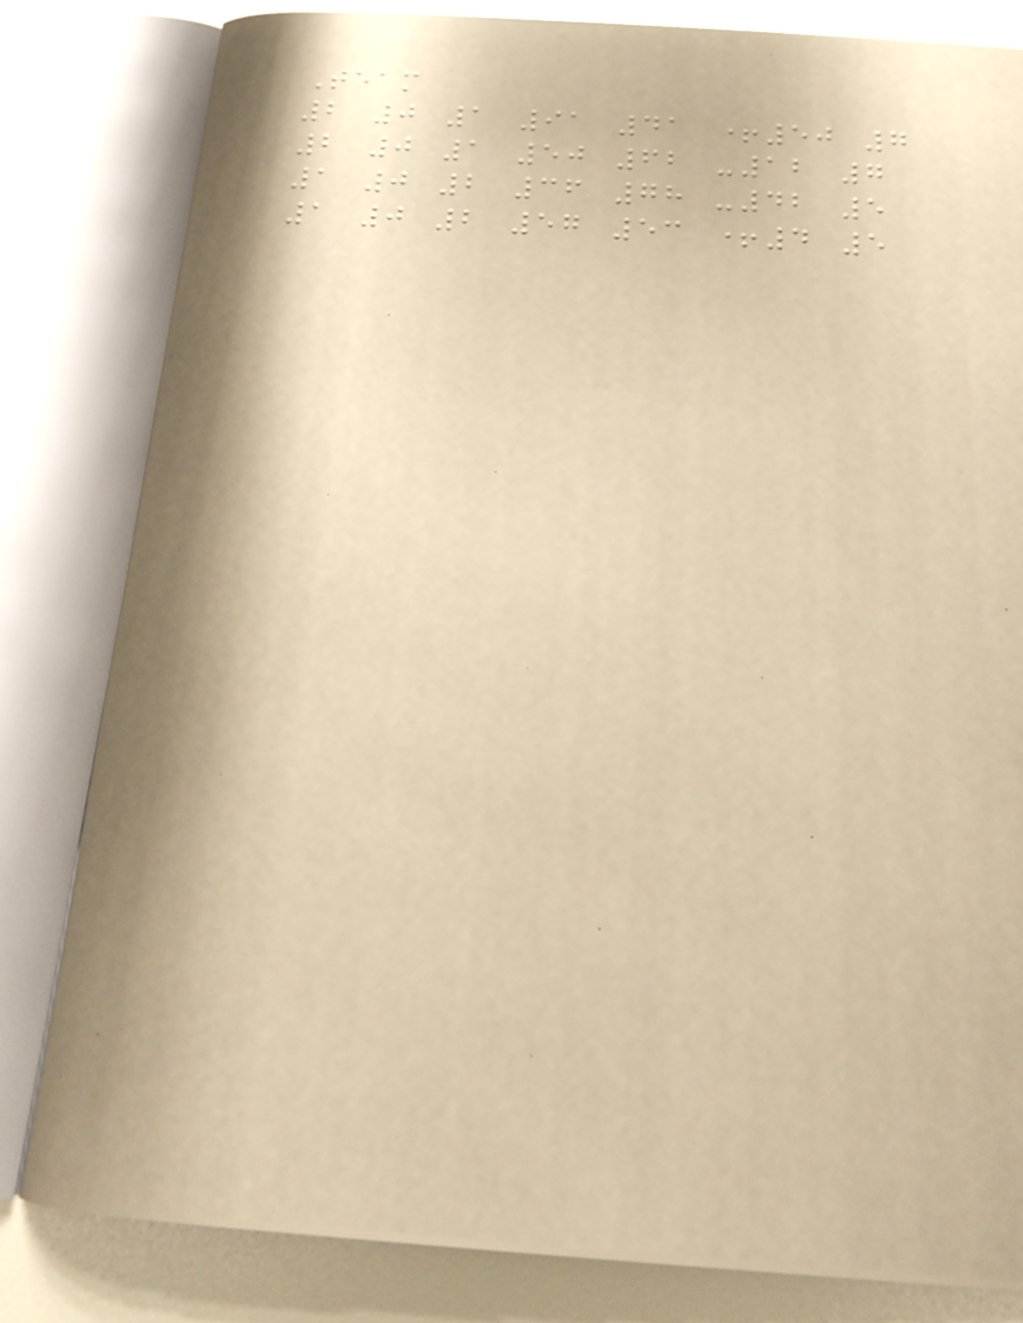Team
2 0 1 91 41 +50 7
2 0 1 50 62 -12 7
1 0 2 36 78 -42 5
1 0 2 57 53 +4 5
